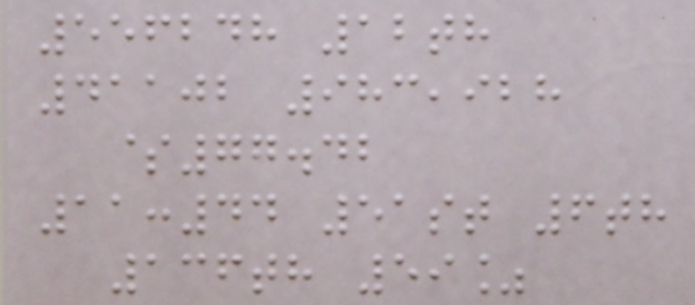556248 12th
41102 983,928
$77.42
11:44 51st 6th
136th 59%
